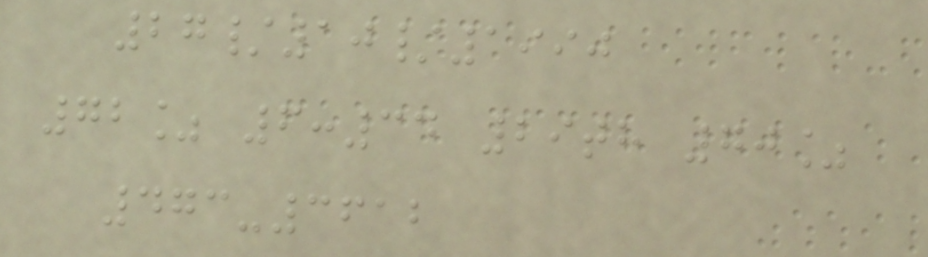27/10/1990
72% 6:34 29th 70%
473-3612
